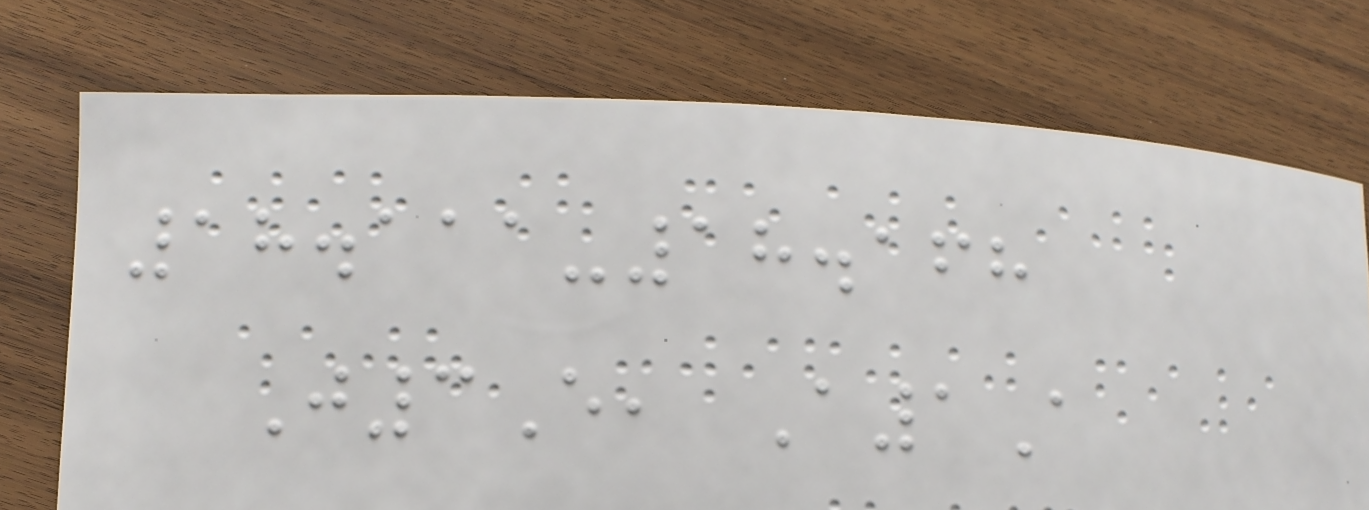18.111-18.168
J3E, A1A
